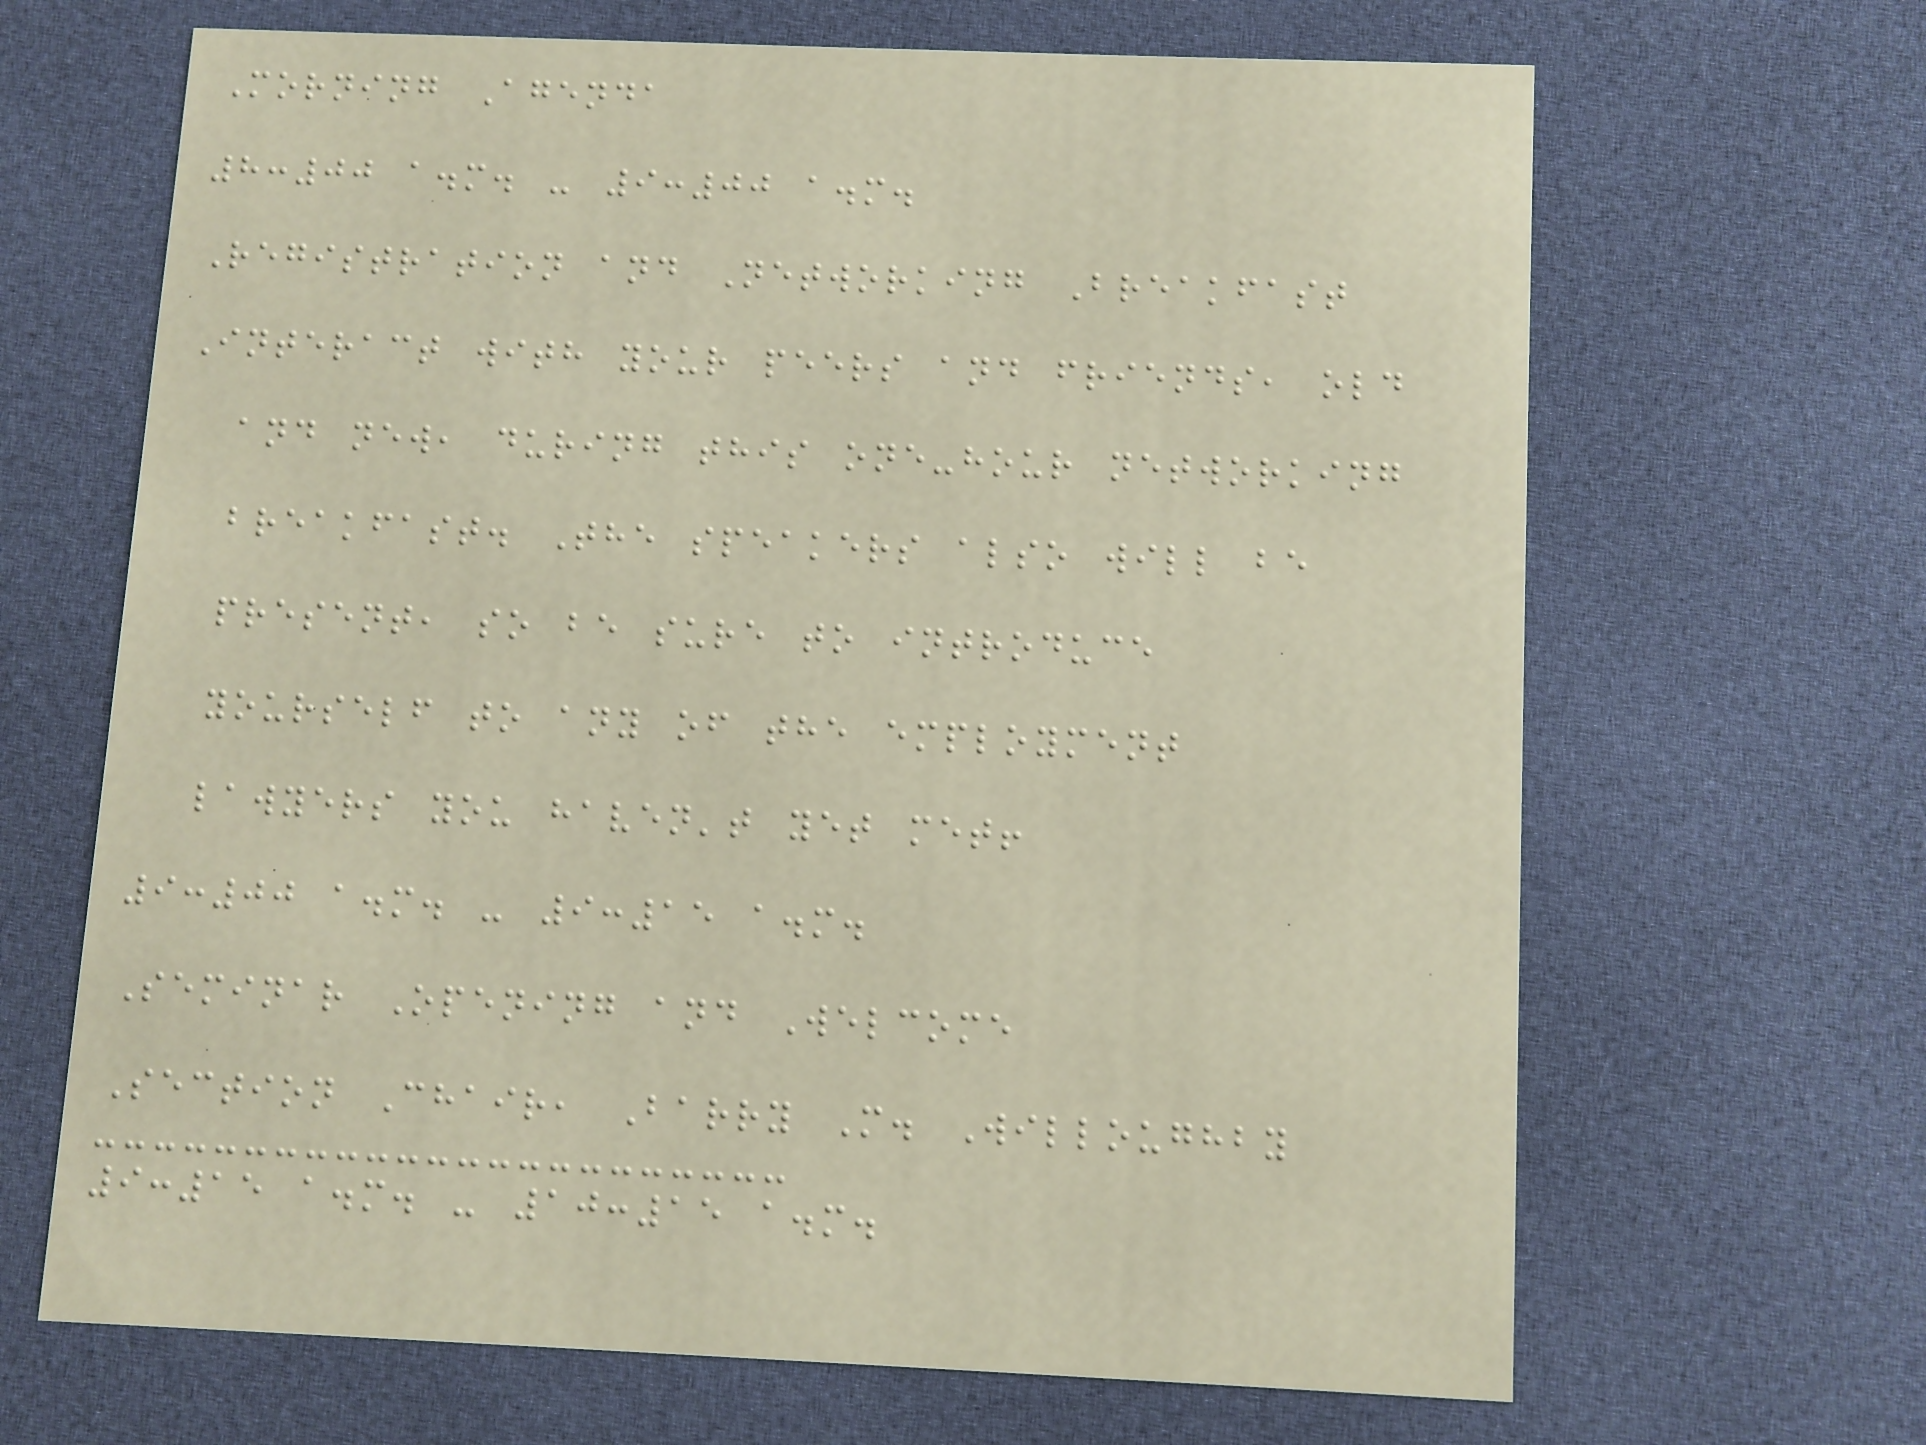Morning Agenda
8:00 a.m. - 9:00 a.m.
Registration and Networking Breakfast
Interact with your peers and friends, old
and new, during this one-hour networking
breakfast. The speakers also will be
present, so be sure to introduce
yourself to any of the employment
lawyers you haven't yet met!
9:00 a.m. - 9:15 a.m.
Seminar Opening and Welcome
Section Chair, Barry M. Willoughby
9:15 a.m. - 10:15 a.m.
